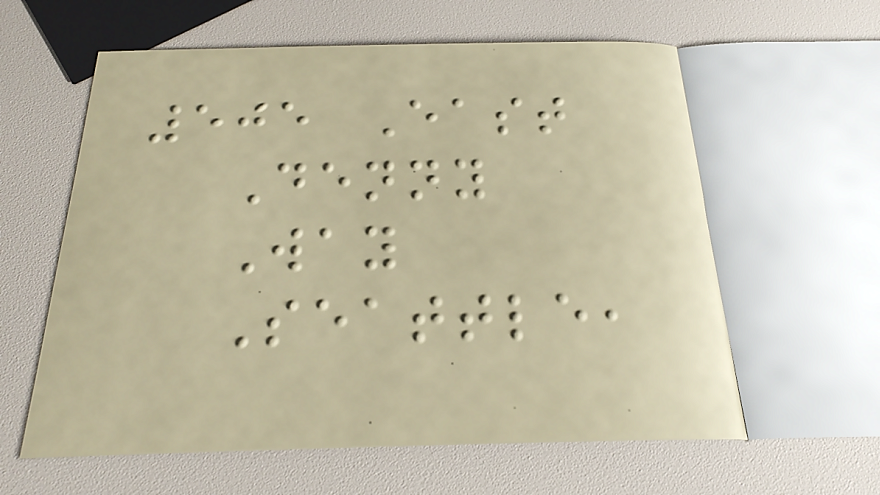505 East
Denny
Way
Seattle,
